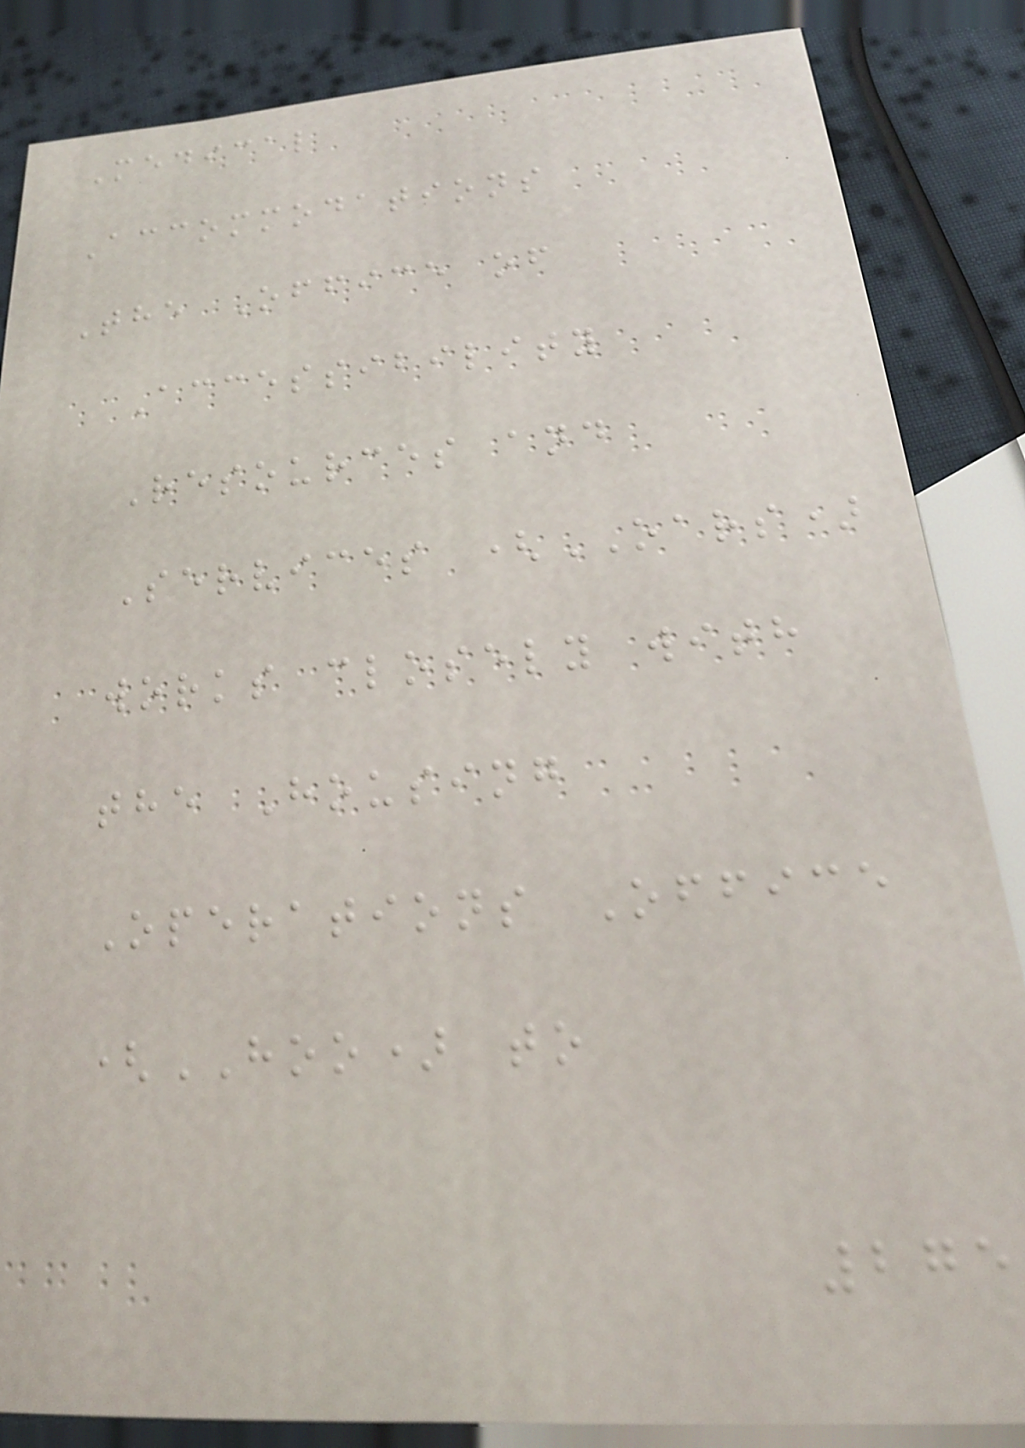Medical
Accommodations
The Office of
Accessibility
Resources and
Services (OARS)
works closely with
the Housing
Operations Office
(HOO) to
275
